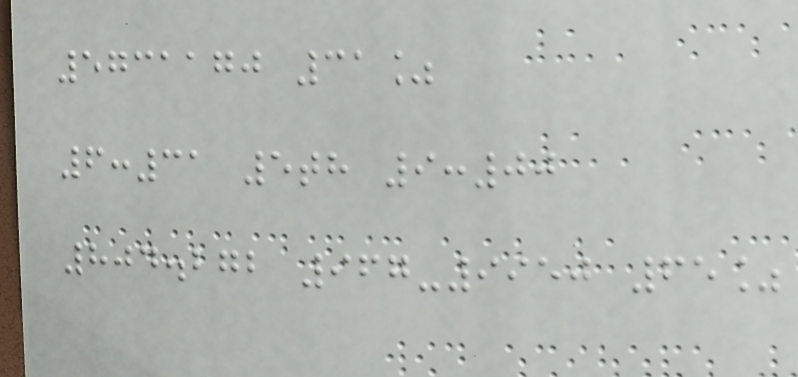5731170 31%
6:31 5th 9:00
804.272 967-9950 65%
